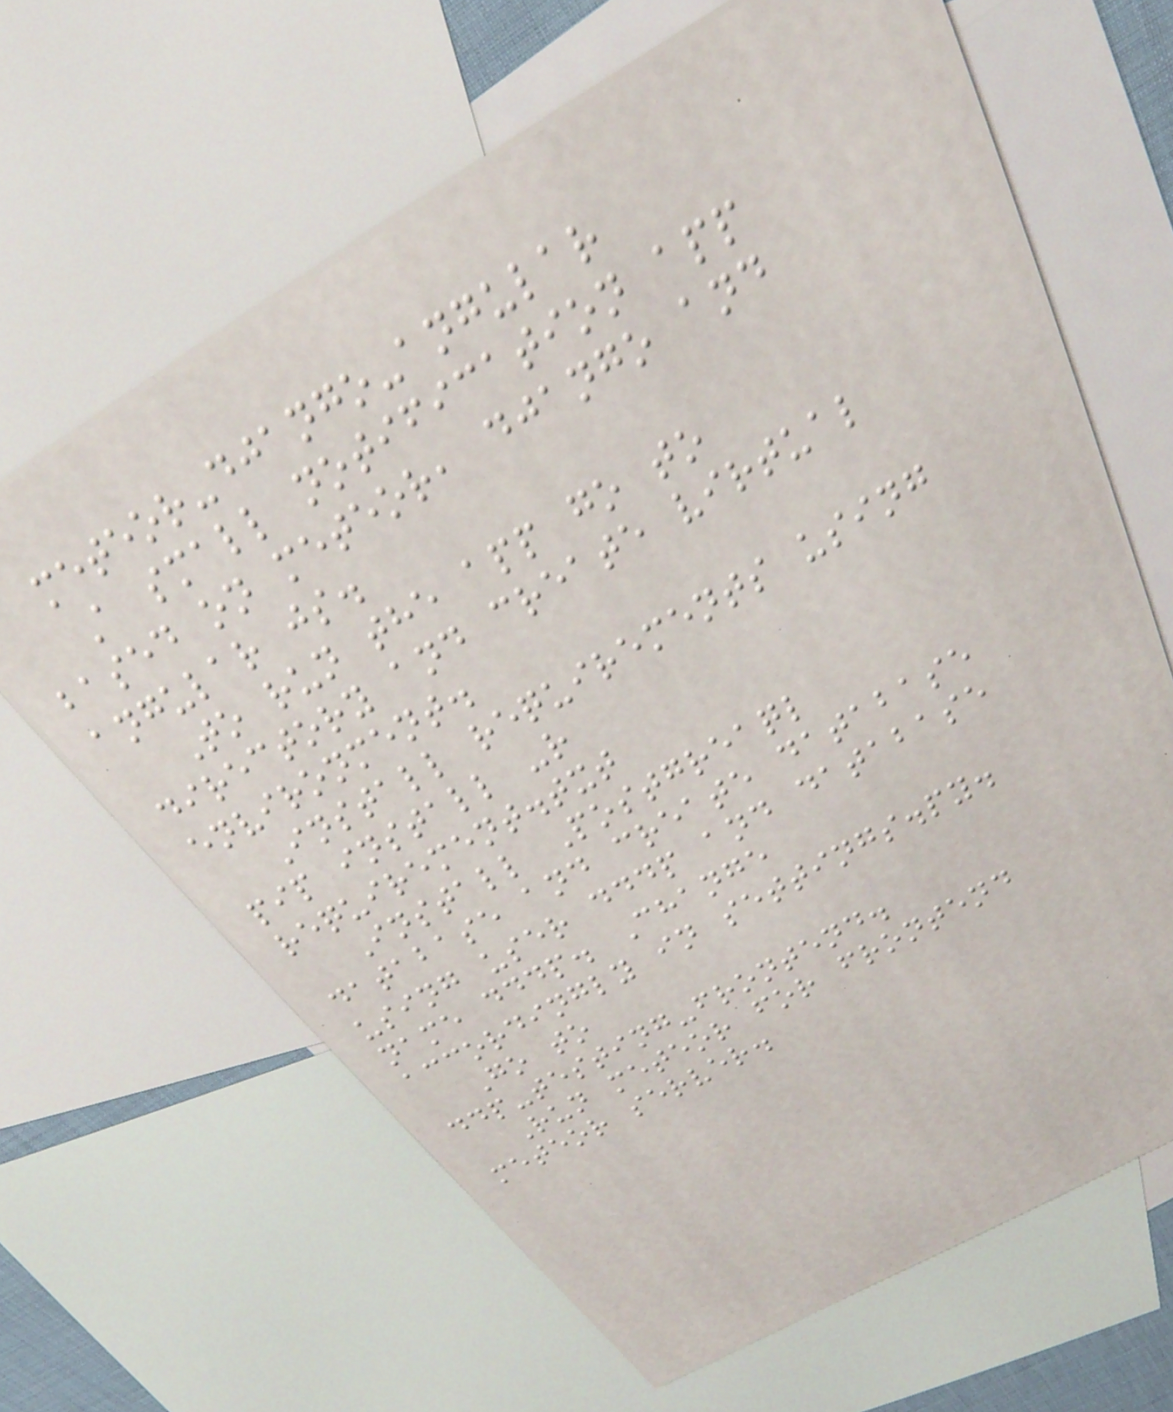meteor-django-angular
A small notification app
based on meteor, django and
angular js.
To run the app go to
directory and create virtual
environment.
Install requirements using
pip install -r
requirement.txt
Install Postgreaql
database and create database
using user dddp and database
name dddp. Change
accordingly in settings.py.
Go to
ddp-testing-frontend.
Run meteor for frontend
meteor server.
